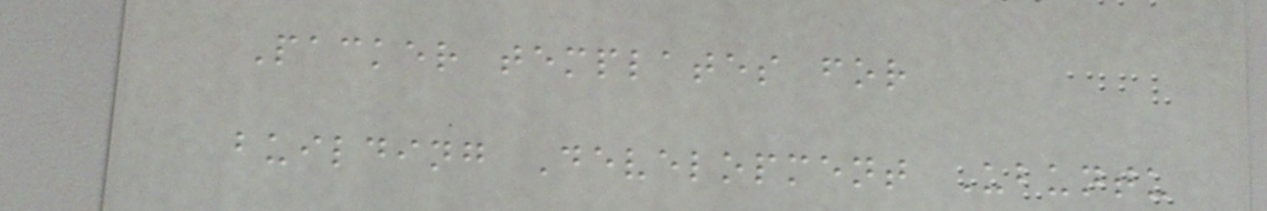Packer templates for
building Development Ubuntu
